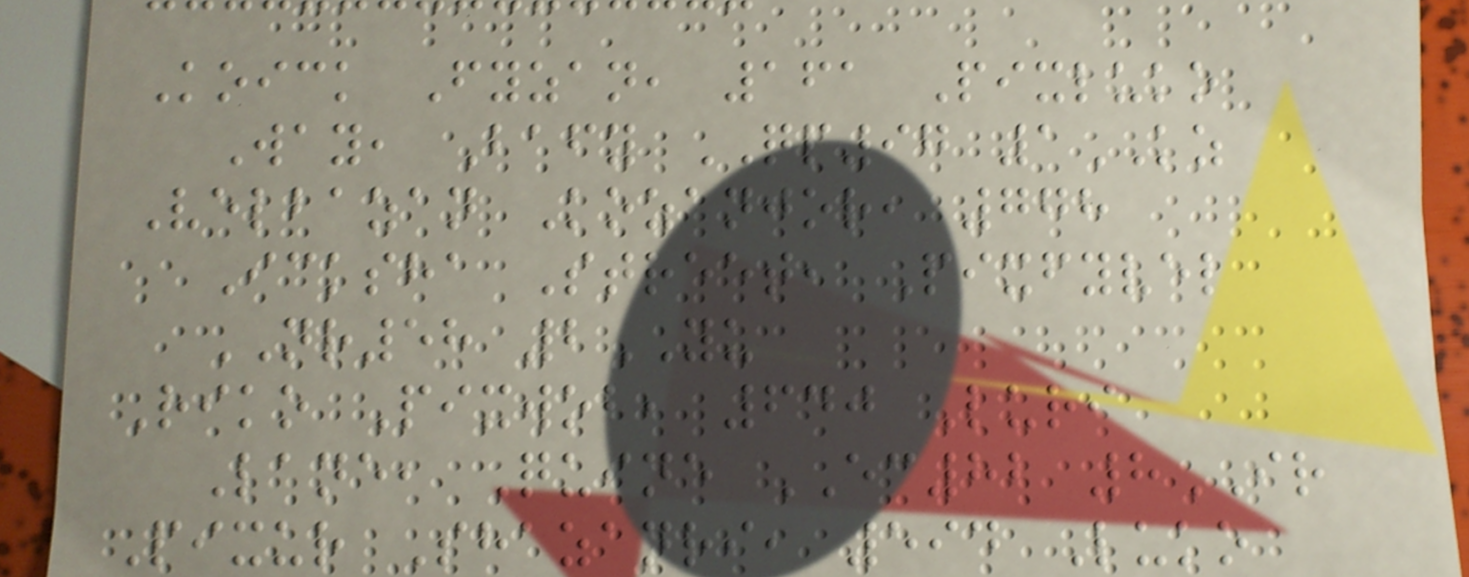Koick Fyzan, 161 Pixluko
Way, Bafy QP97 1KZ
Velbazan Kozanjor, 778
Icksha Street, Pixfyvel
NR58 2YU
Riko Pixwob, 640 Luri
Lane, Quine EC82 8IR
Pixur Shazanri, 594 Luko
